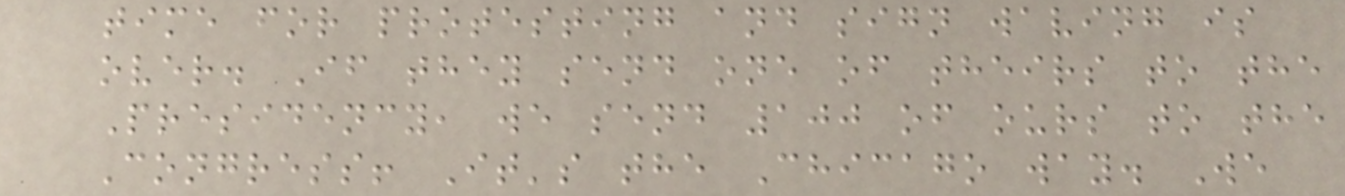time for protesting and sign waving is
over. If they send one of theirs to the
Presidency, we send 100 of ours to the
Congress! It's the Chicago way. We
